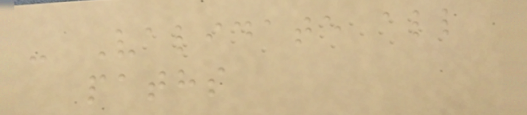- Validate all
paths
